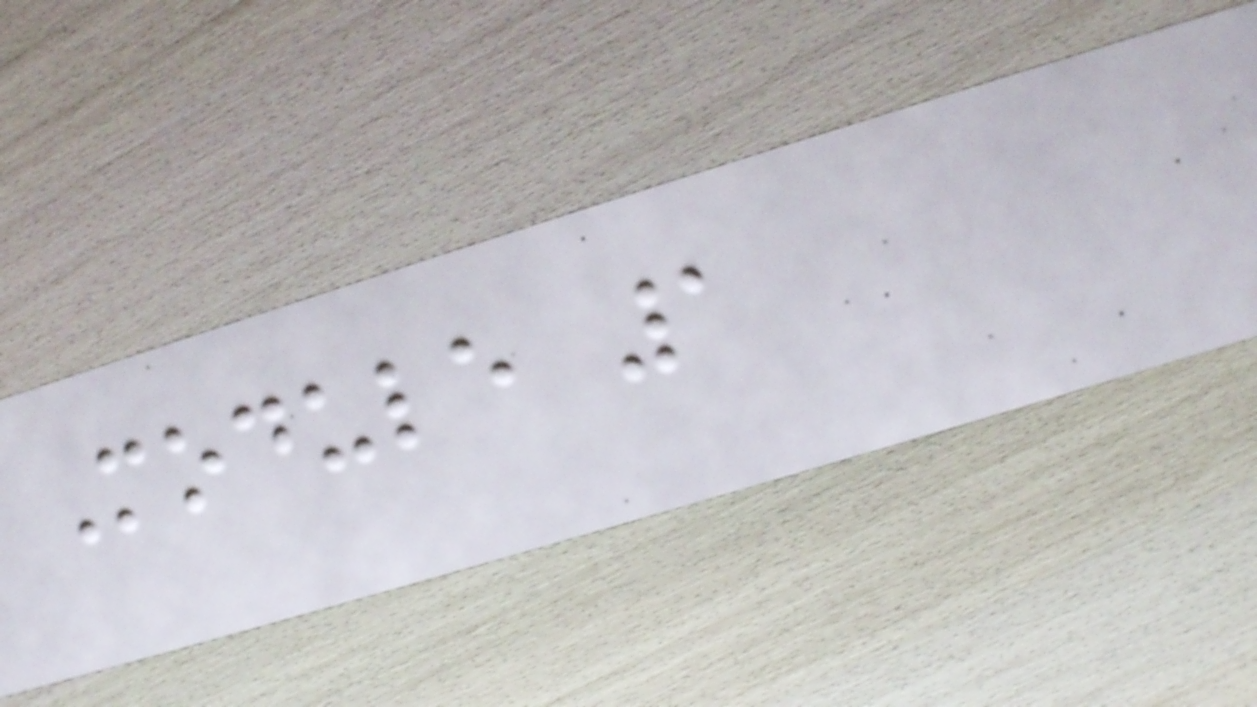Module 1
